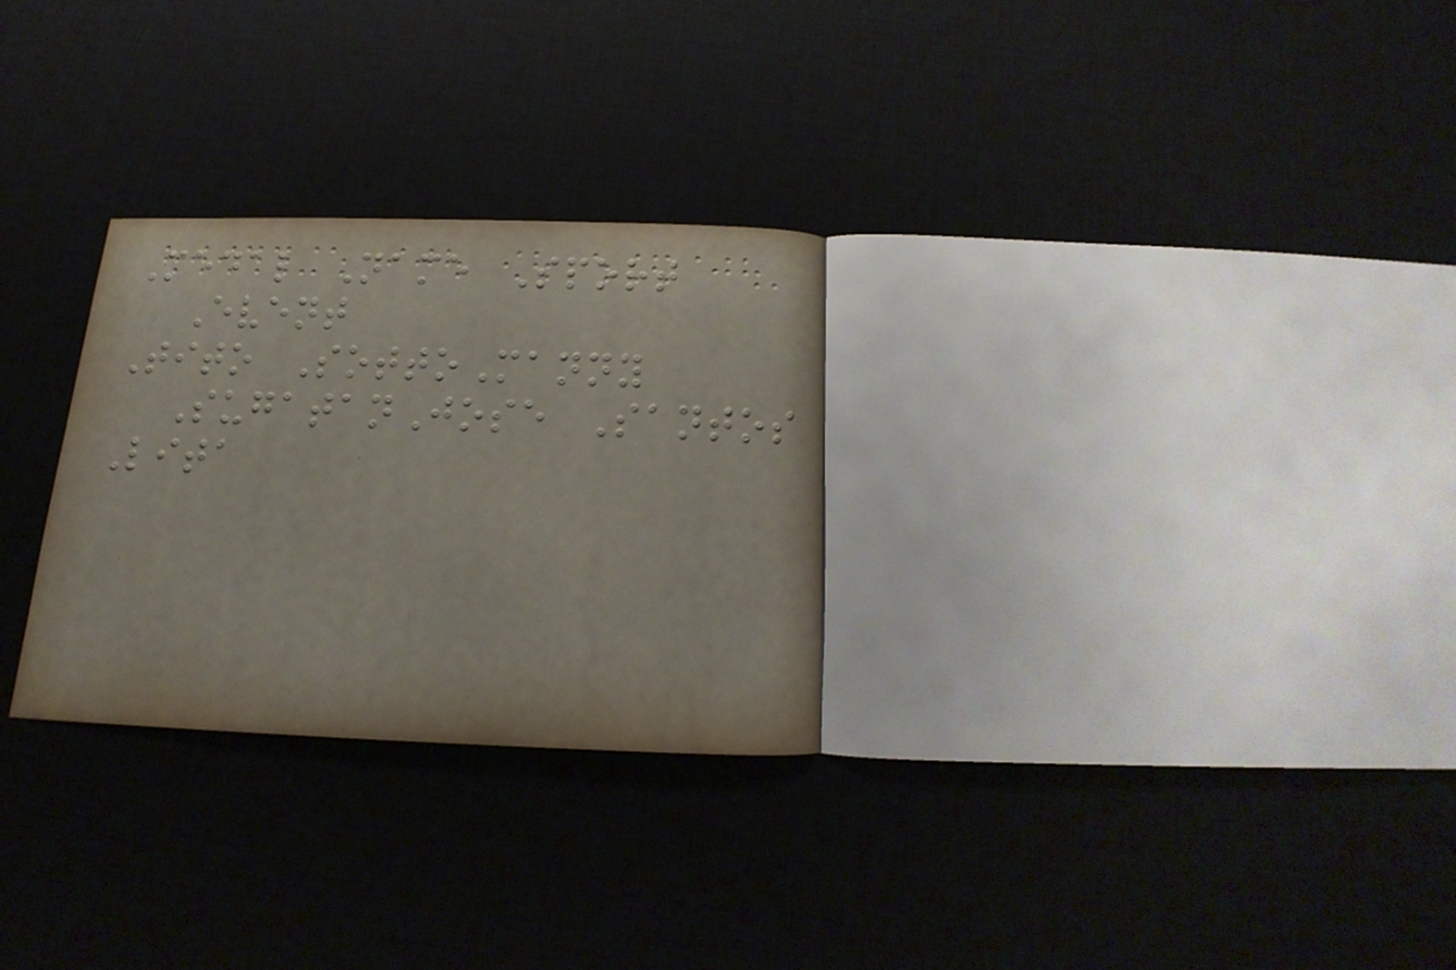Medal Name Sport
Event
Tito SottoManny
SugatanJose Santos
Lita
